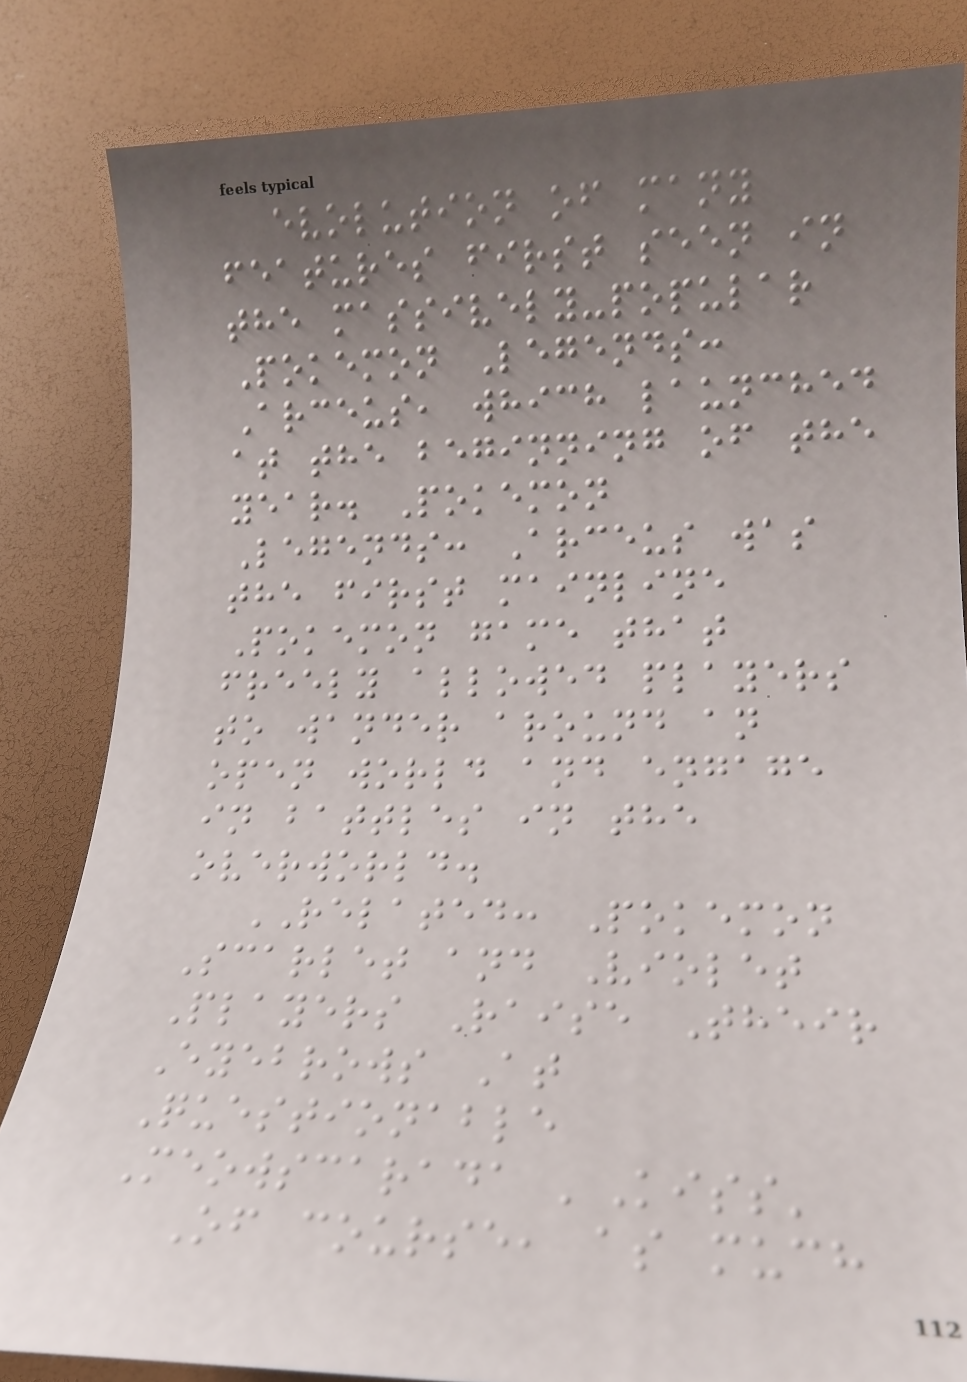evolution of many
features first seen in
the massively-popular
Pokemon Legends:
Arceus, which launched
at the beginning of the
year. Pokemon
Legends: Arceus was
the first mainline
Pokemon game that
freely allowed players
to wander around an
open world and engage
in battles in the
overworld.
RELATED: Pokemon
Scarlet and Violet
Players Raise Their
Eyebrows At
Questionable
Meowscarada 'Kiss'
Of course, as much
